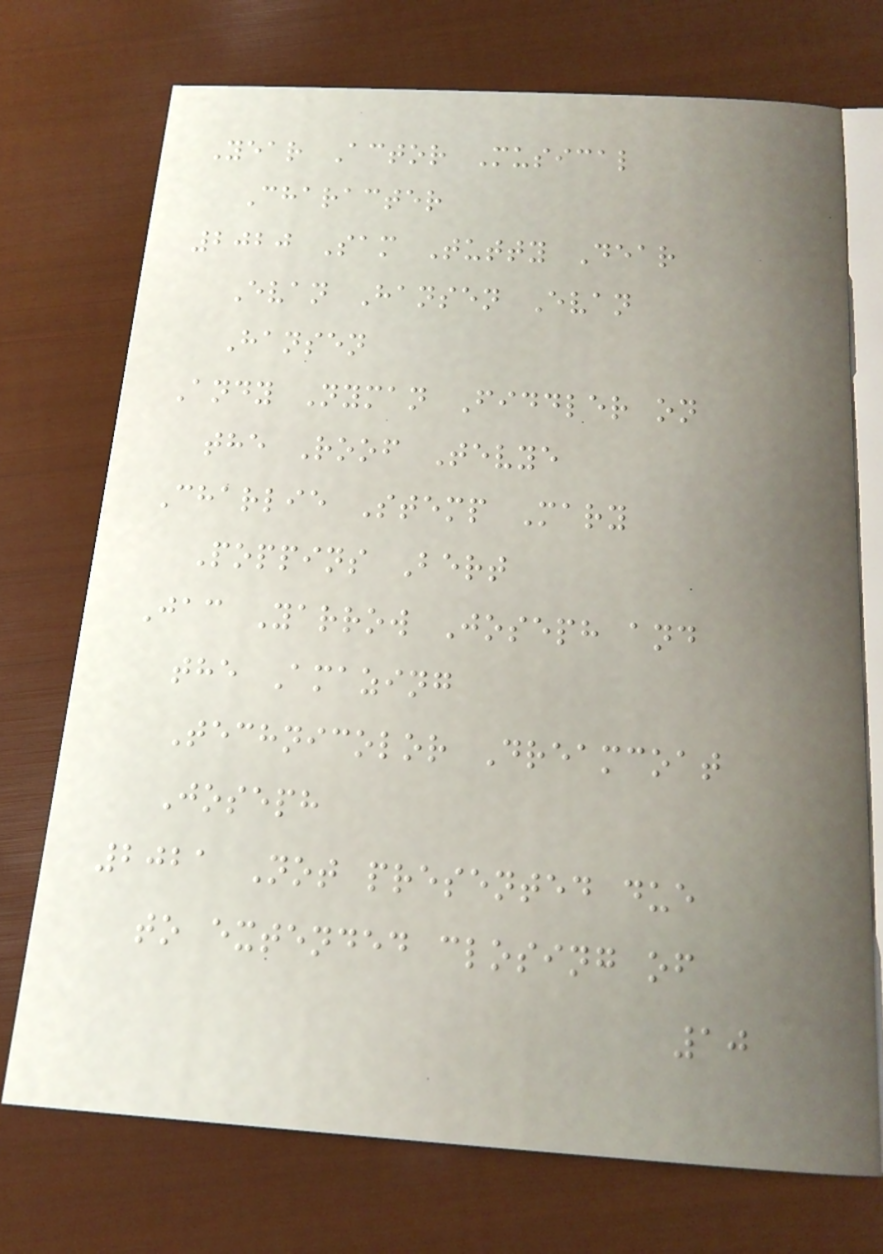Year Actor Musical
Character
2020 Sam Tutty Dear
Evan Hansen Evan
Hansen
Andy Nyman Fiddler on
the Roof Tevye
Charlie Stemp Mary
Poppins Bert
Jac Yarrow Joseph and
the Amazing
Technicolor Dreamcoat
Joseph
2021 Not presented due
to extended closing of
10
